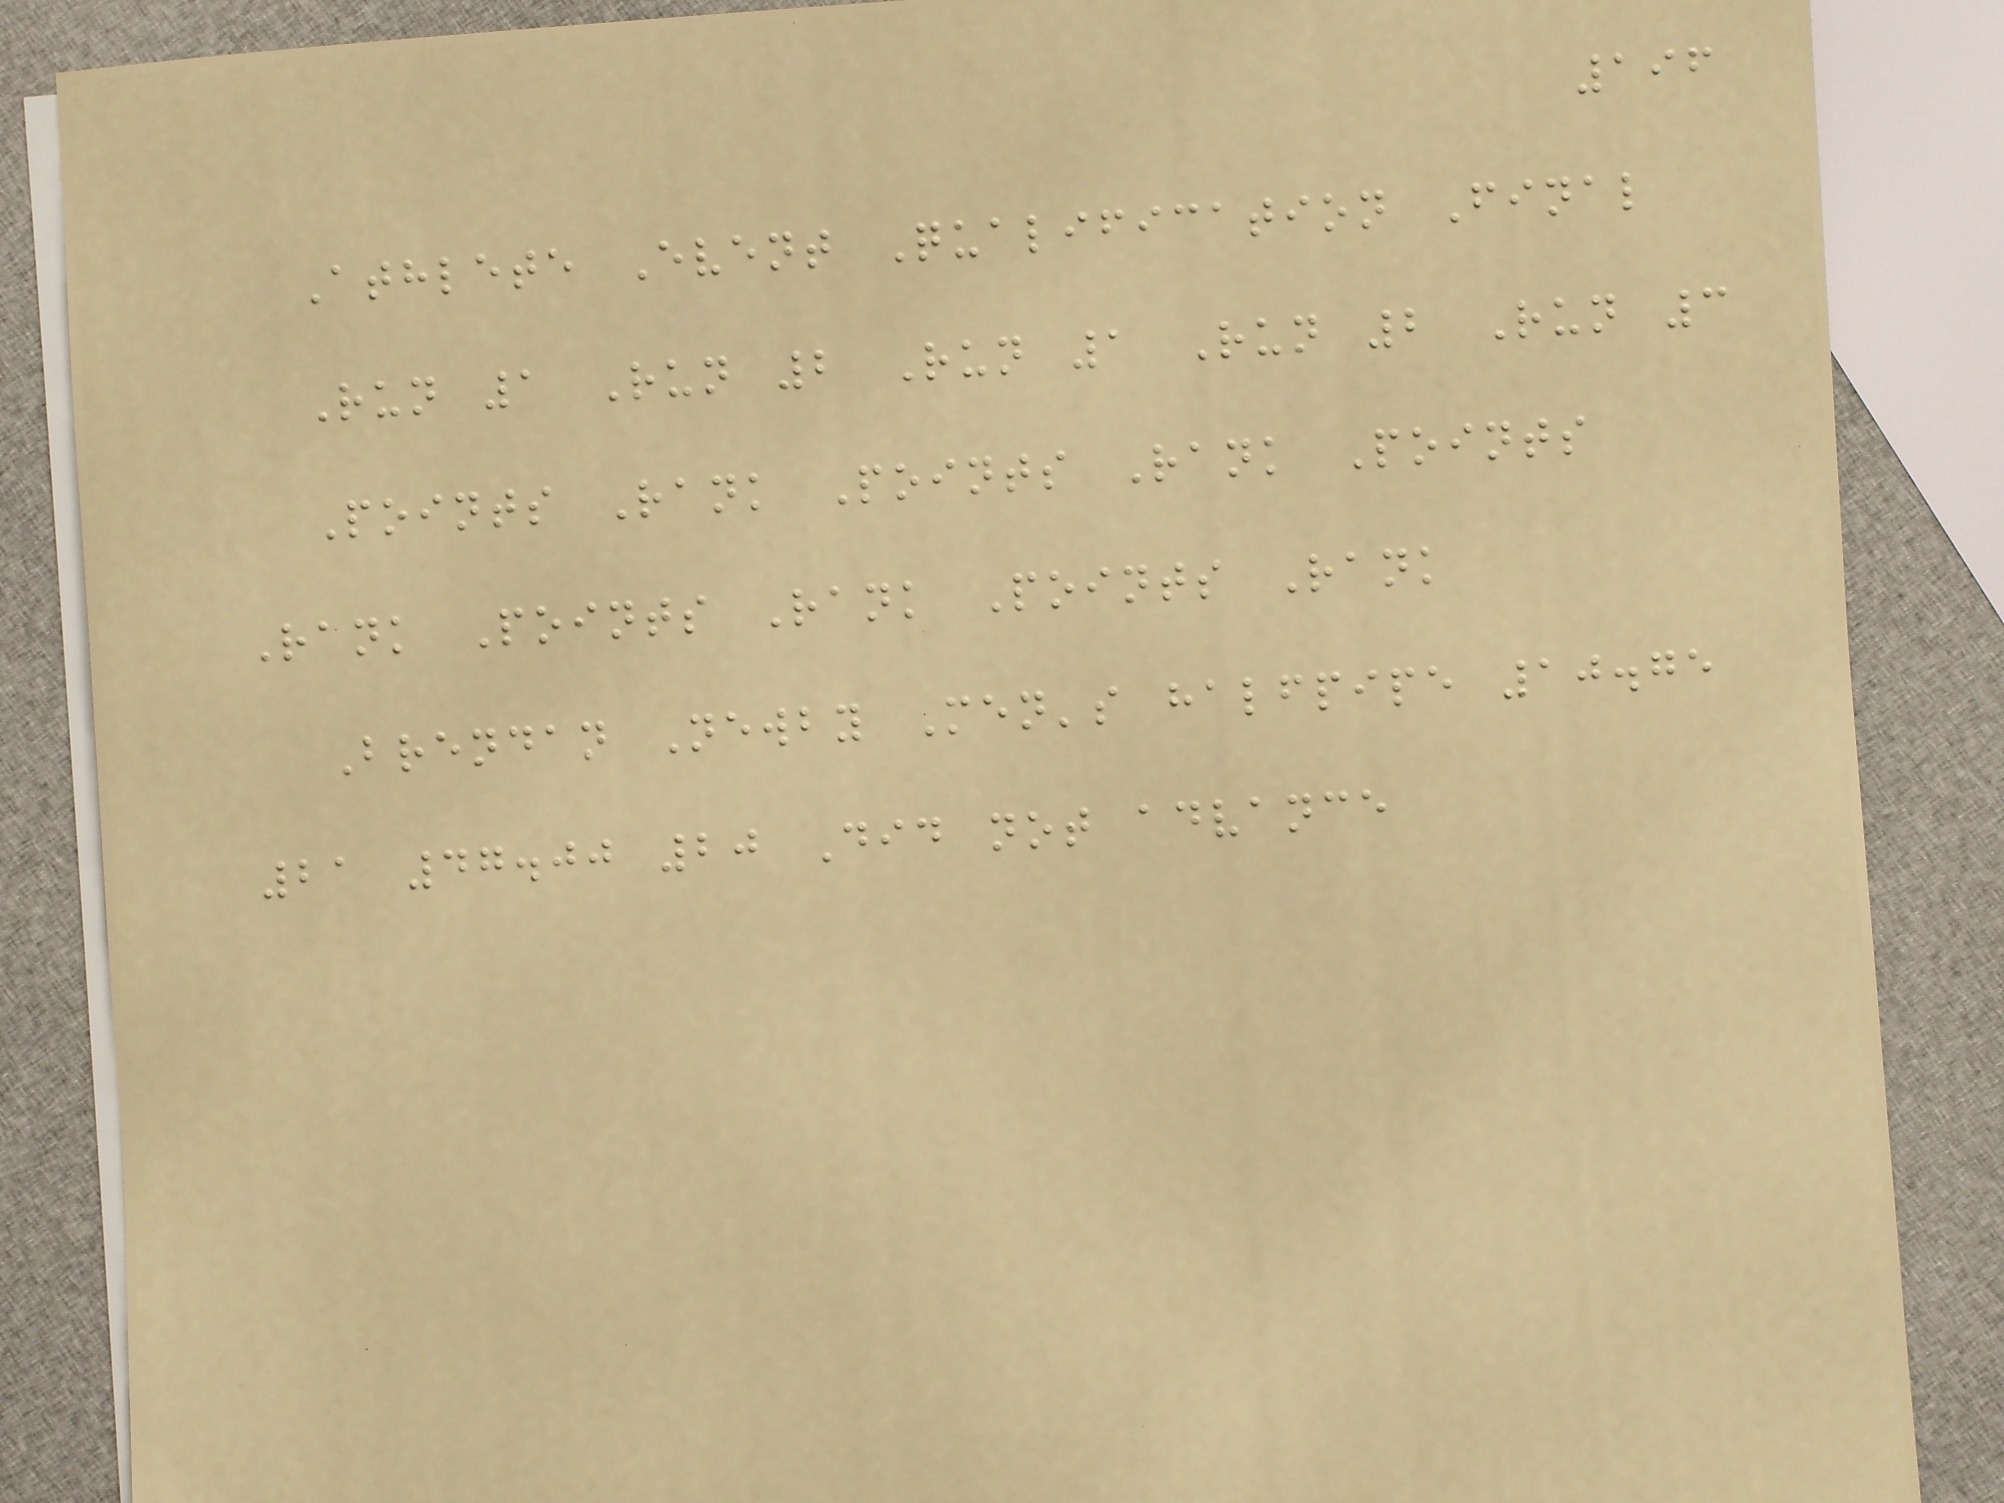196
Athlete Event Qualification Final
Run 1 Run 2 Run 1 Run 2 Run 3
Points Rank Points Rank Points
Rank Points Rank Points Rank
Brendan Newby Men's halfpipe 10.75
21 47.00 20 Did not advance
